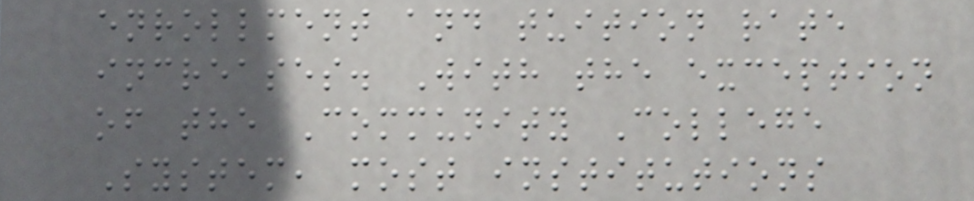enrollment and tuition rate
increases. With the exception
of the Community College
System, most institutions
